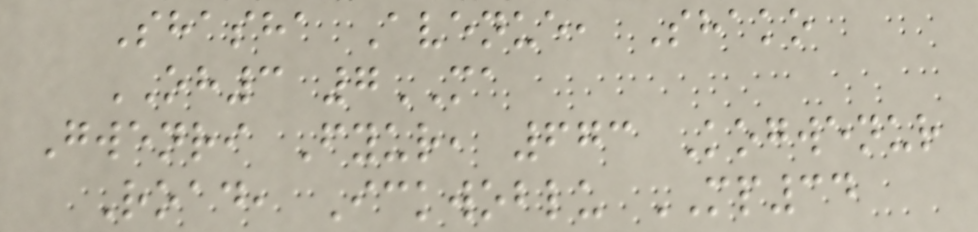Shasha Avenue, Shako
OH3 7MA
Gwenri Fyur, 673 Kogwenur
Road, Ickwoblu MP34
